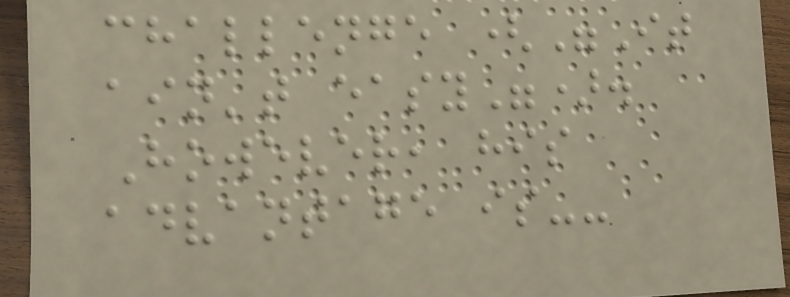challenge ("It
ain't easy").
However, his
advantage is--
